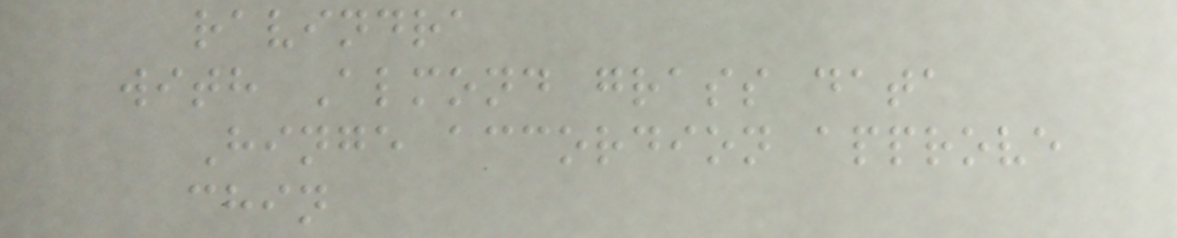ravindra
with Almond grass data
Hinge accordion approve
chin
